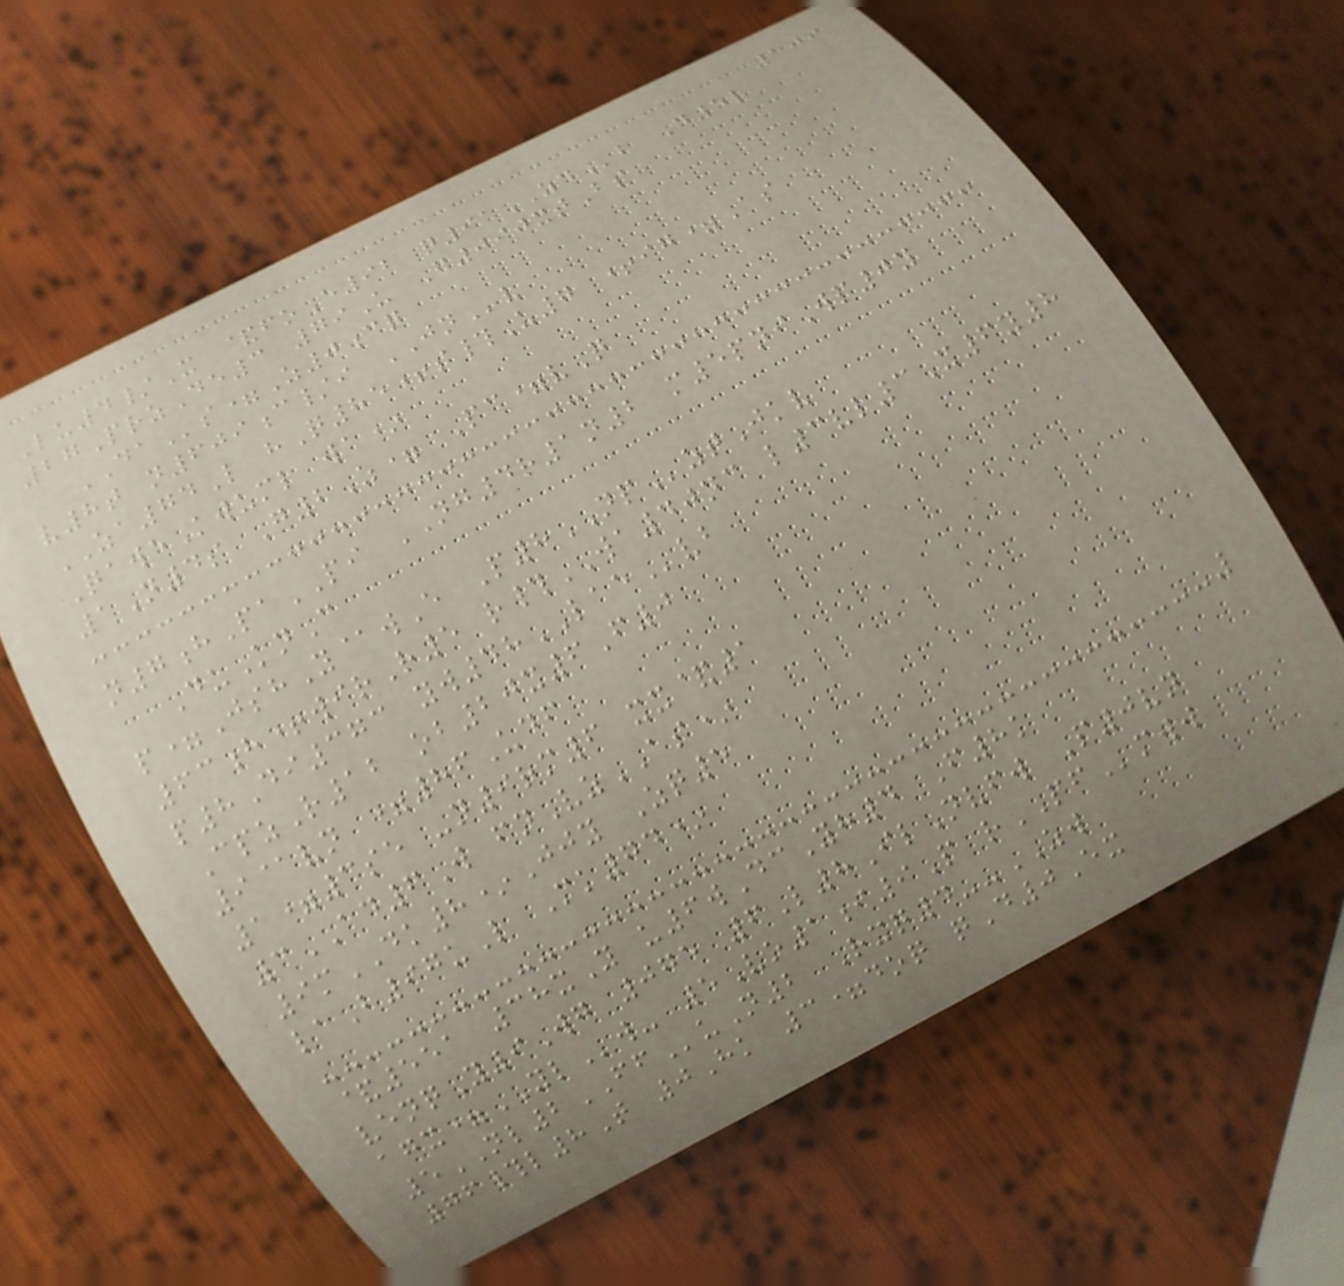109
Lu4/X &foE92 q91ZDb D5l
27PrzDe3 79U F090xtBs
DAs=Z0cq
v8t n609c/i JNv
ZA74L hQ85+s#U7 +ig=As
QaweKwuml wa*
1N4s G2Z= Pc=vQ
n7hPaPI NG4r1n2 m5pniWp0y
DuKnC
p=JshY@wE P8NPztJkv
63h+wirR5 r#WA40nc l3vl3X6y8
p8Di373 yw48LAEvb
CpzR12 ob20x6F0
9@vn =86Udf
1=3se -n9rm6 xx&1
3AD6W fnVzAS*
9mDK8*Jjy Zq5
laB97uL Mk74*
&551 38xY u6wDcYh4 F8k
venqY9Wg 075 6L8IlNvfw P0vn
agx=YLw- 5Vo1i9P rPFmww
5NL2FFuN2 Rxq4--ZW
76#l8T 0Hk 3=doq qD0Ex
